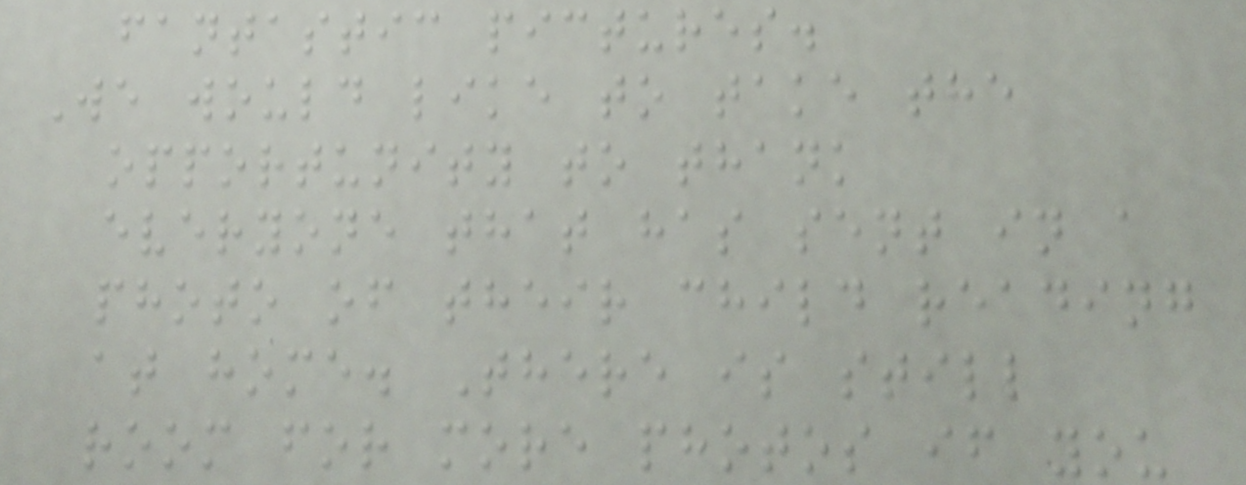fantastic pictures.
We would like to take the
opportunity to thank
everyone that has sent in a
photo of their child reading
at home. There is still
room for more photos if you
